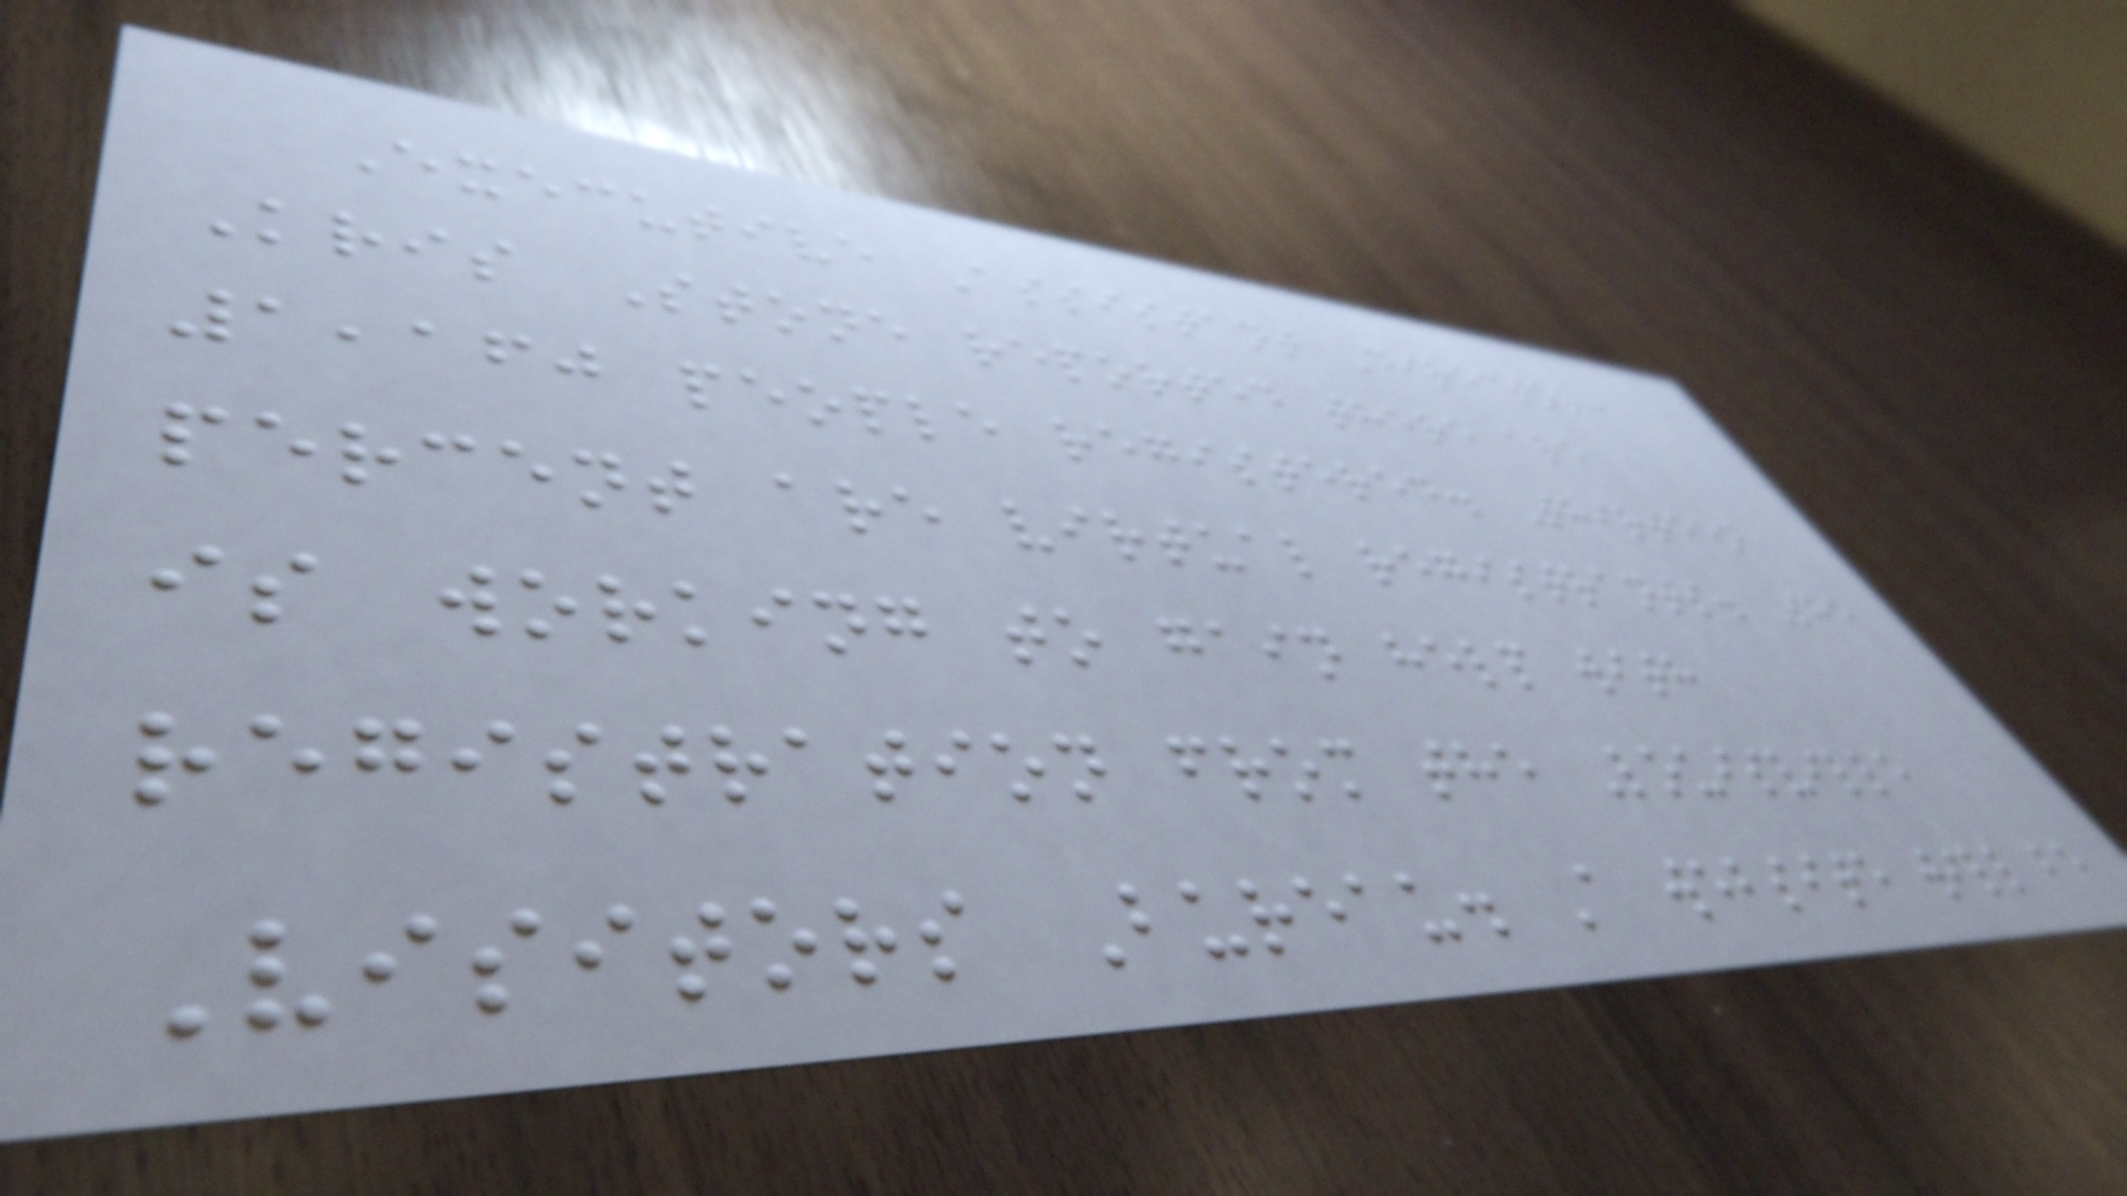Executive Assistant Director:
Kris Stone reported there are
1,160 people registered. Thirteen
percent are virtual registrants. She
is working to gain help with
registration from the Louisville
Visitors Bureau. A website will be
